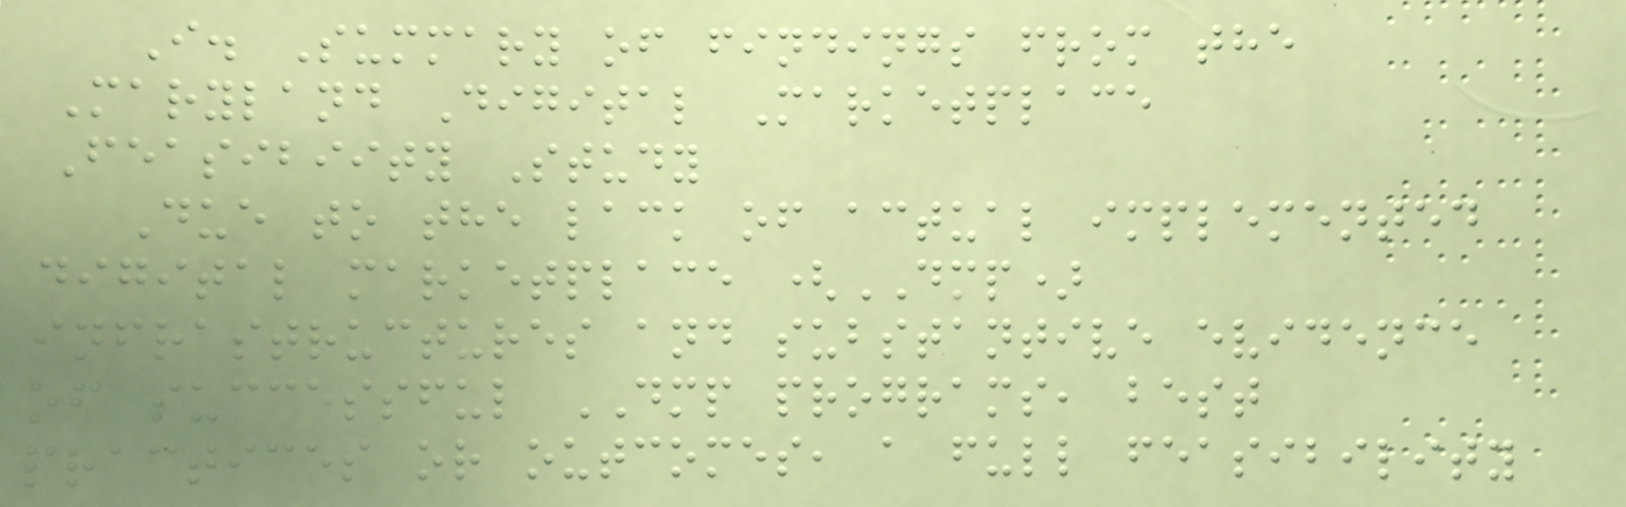I. Summary of findings from the
Maryland Digital Marketplace
Feasibiity Study
Due to the lack of actual implemented
digital marketplace (DMP)
infrastructures and substantive evidence
of successful DMP programs, best
practices or outcomes, a full feasibility
